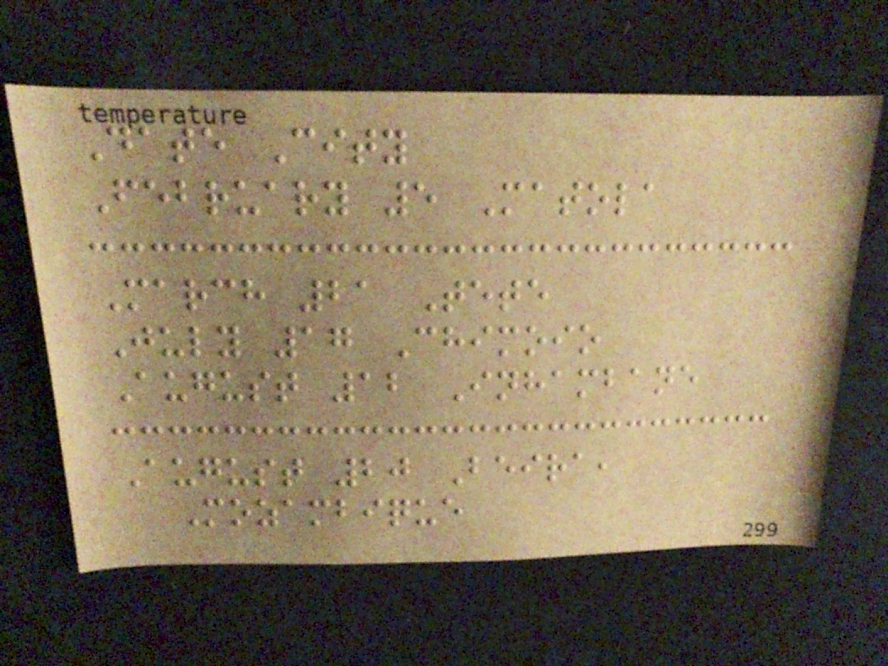Date City
February 5 Matola
March 21 Tete
July 17 Chimoio
August 12 Inhambane
August 20 Beira,
Mozambique
